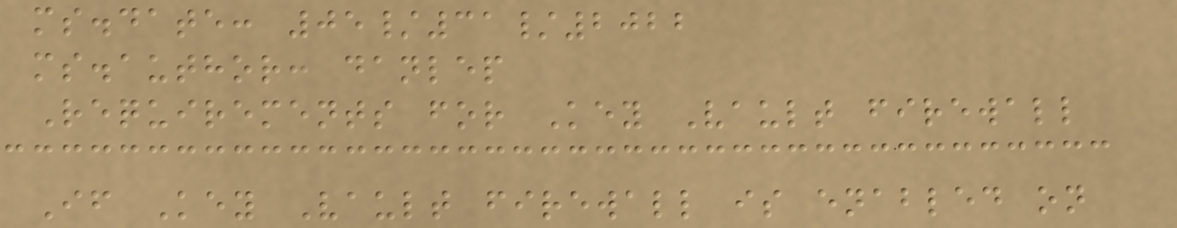ms.date: 05/31/2022
ms.author: danlep
Requirements for Key Vault firewall
If Key Vault firewall is enabled on
